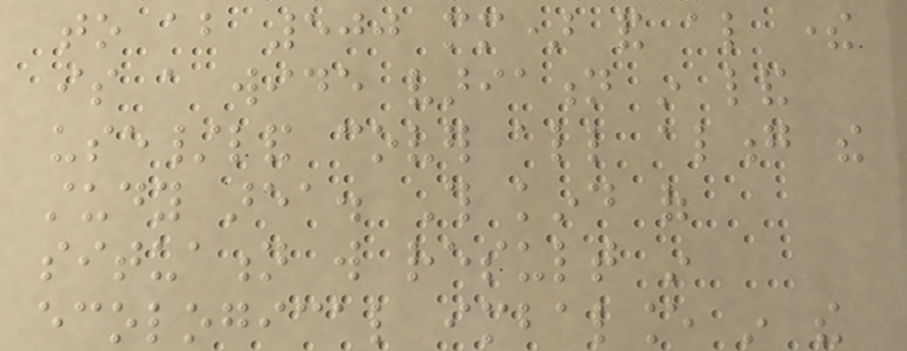to about 500 mm) and also there
is a wide variation in land
use/land cover all along the
study area. This kind of
situation will result in
ecological imbalance in the
